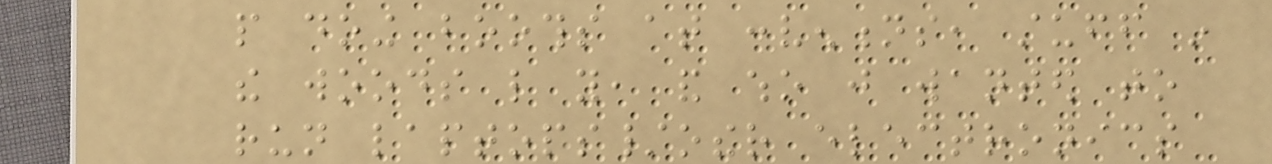people doing booths at conventions, stuff in
the woods like you, and who just wanted to
run laptops/other electronics
